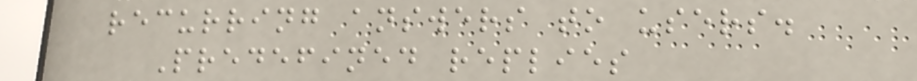recurring answers to users.
Predefined replies
